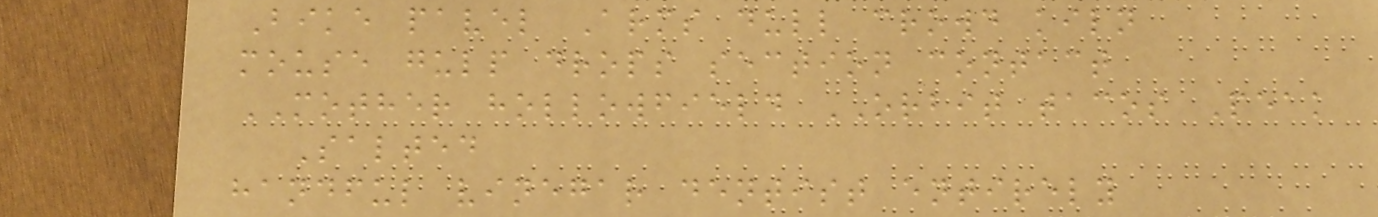Bike pavel Arms dull crowd kiln
mouse gulp drops section contact
MOTHER hollowfield ORBIT tacos Peak
Salted
handful vinegar dentist entirely
